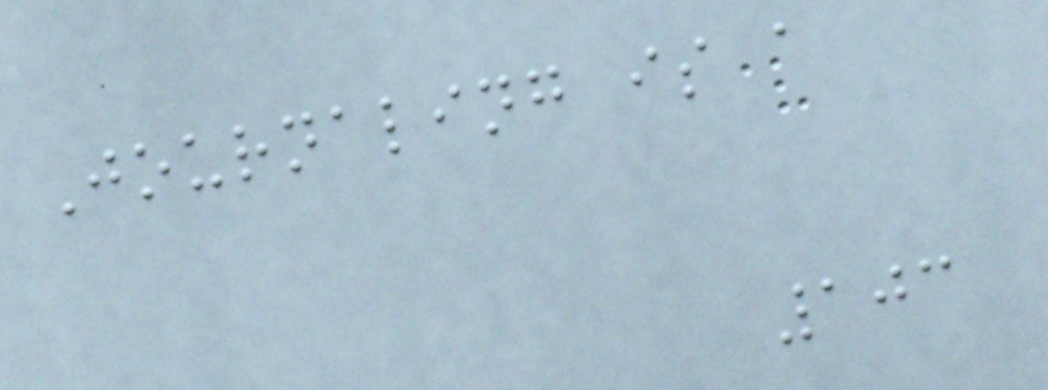Journaling is a
103
